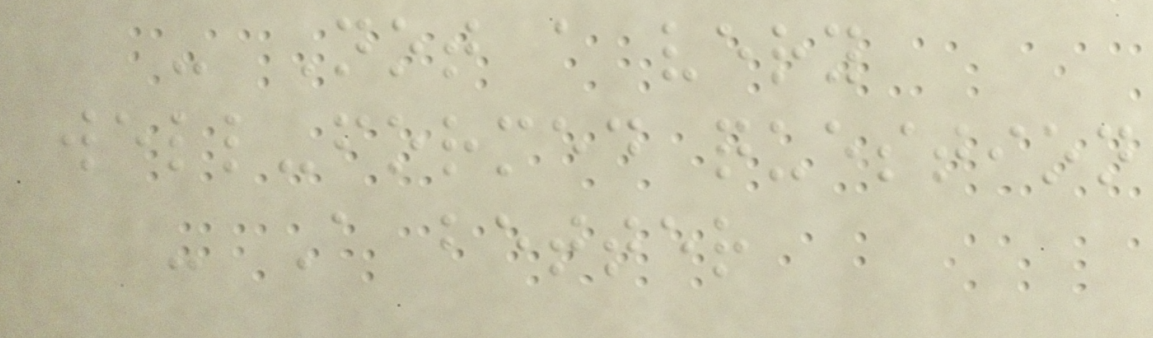- Not a very
well-formed question
- A better
